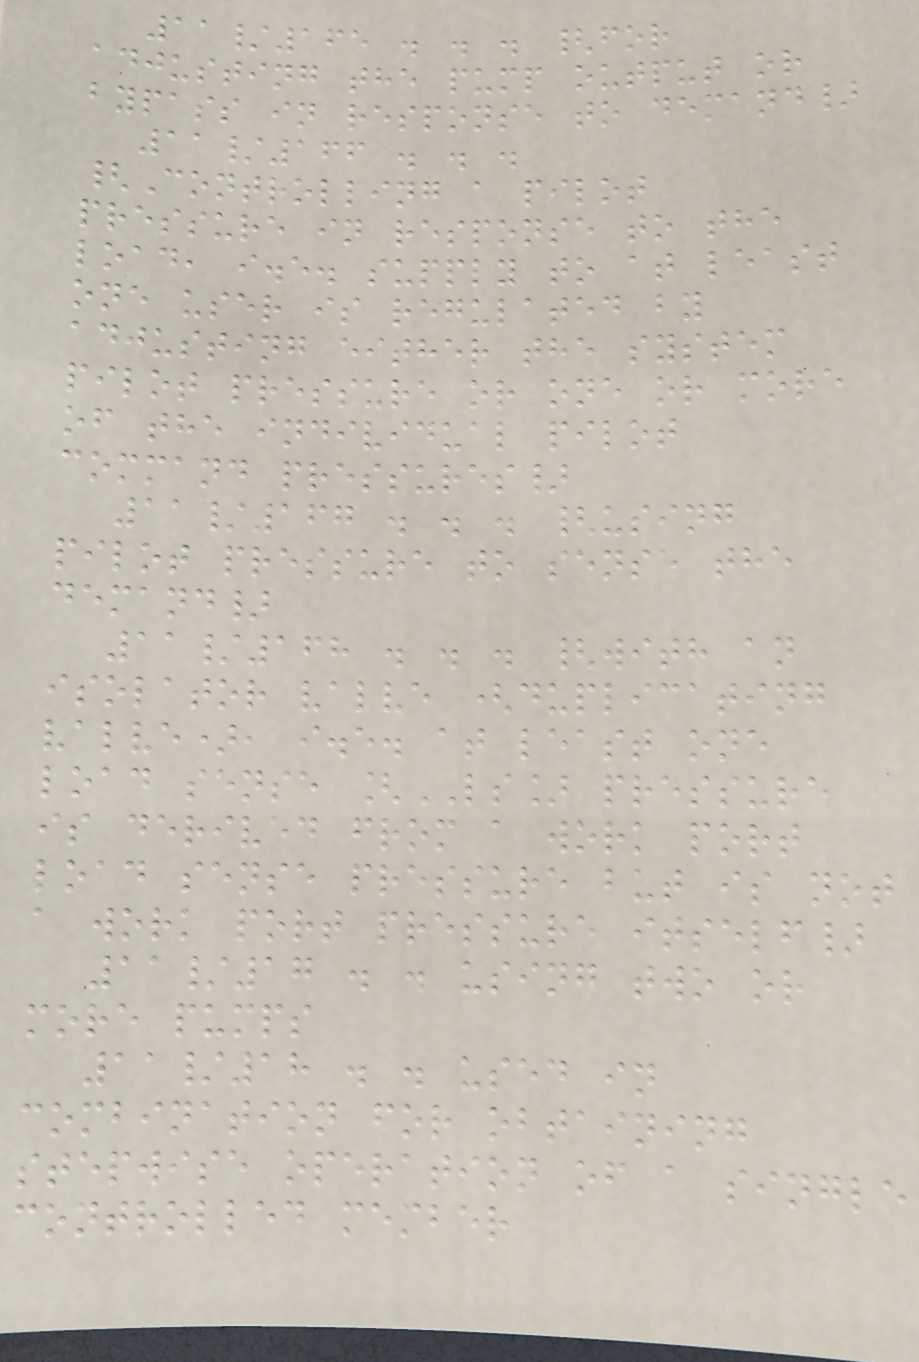11/165 . . . {for
adjusting the pump output or
bypass in response to demand}
11/166 . . .
{Controlling a pilot
pressure in response to the
load, i.e. supply to at least
one user is regulated by
adjusting either the system
pilot pressure or one or more
of the individual pilot
command pressures}
11/167 . . . {using
pilot pressure to sense the
demand}
11/168 . . . {with an
isolator valve (duplicating
valve), i.e. at least one
load sense [LS] pressure
is derived from a work port
load sense pressure but is not
a work port pressure itself}
11/17 . . using two or
more pumps
11/18 . . used in
combination for obtaining
stepwise operation of a single
controlled member
